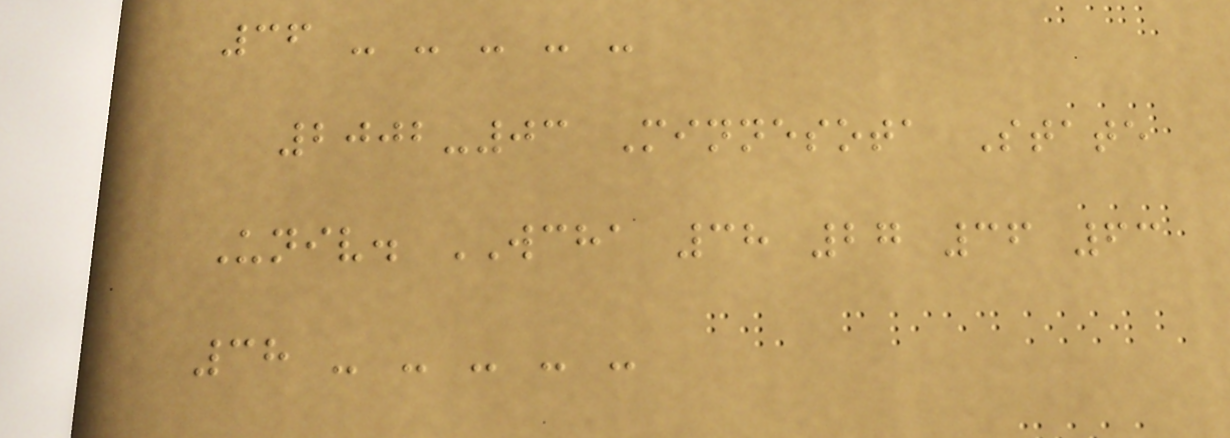36 - - - - -
2002-03 Minnesota State
Univ. WCHA 38 27 36 63
38 - - - - -
